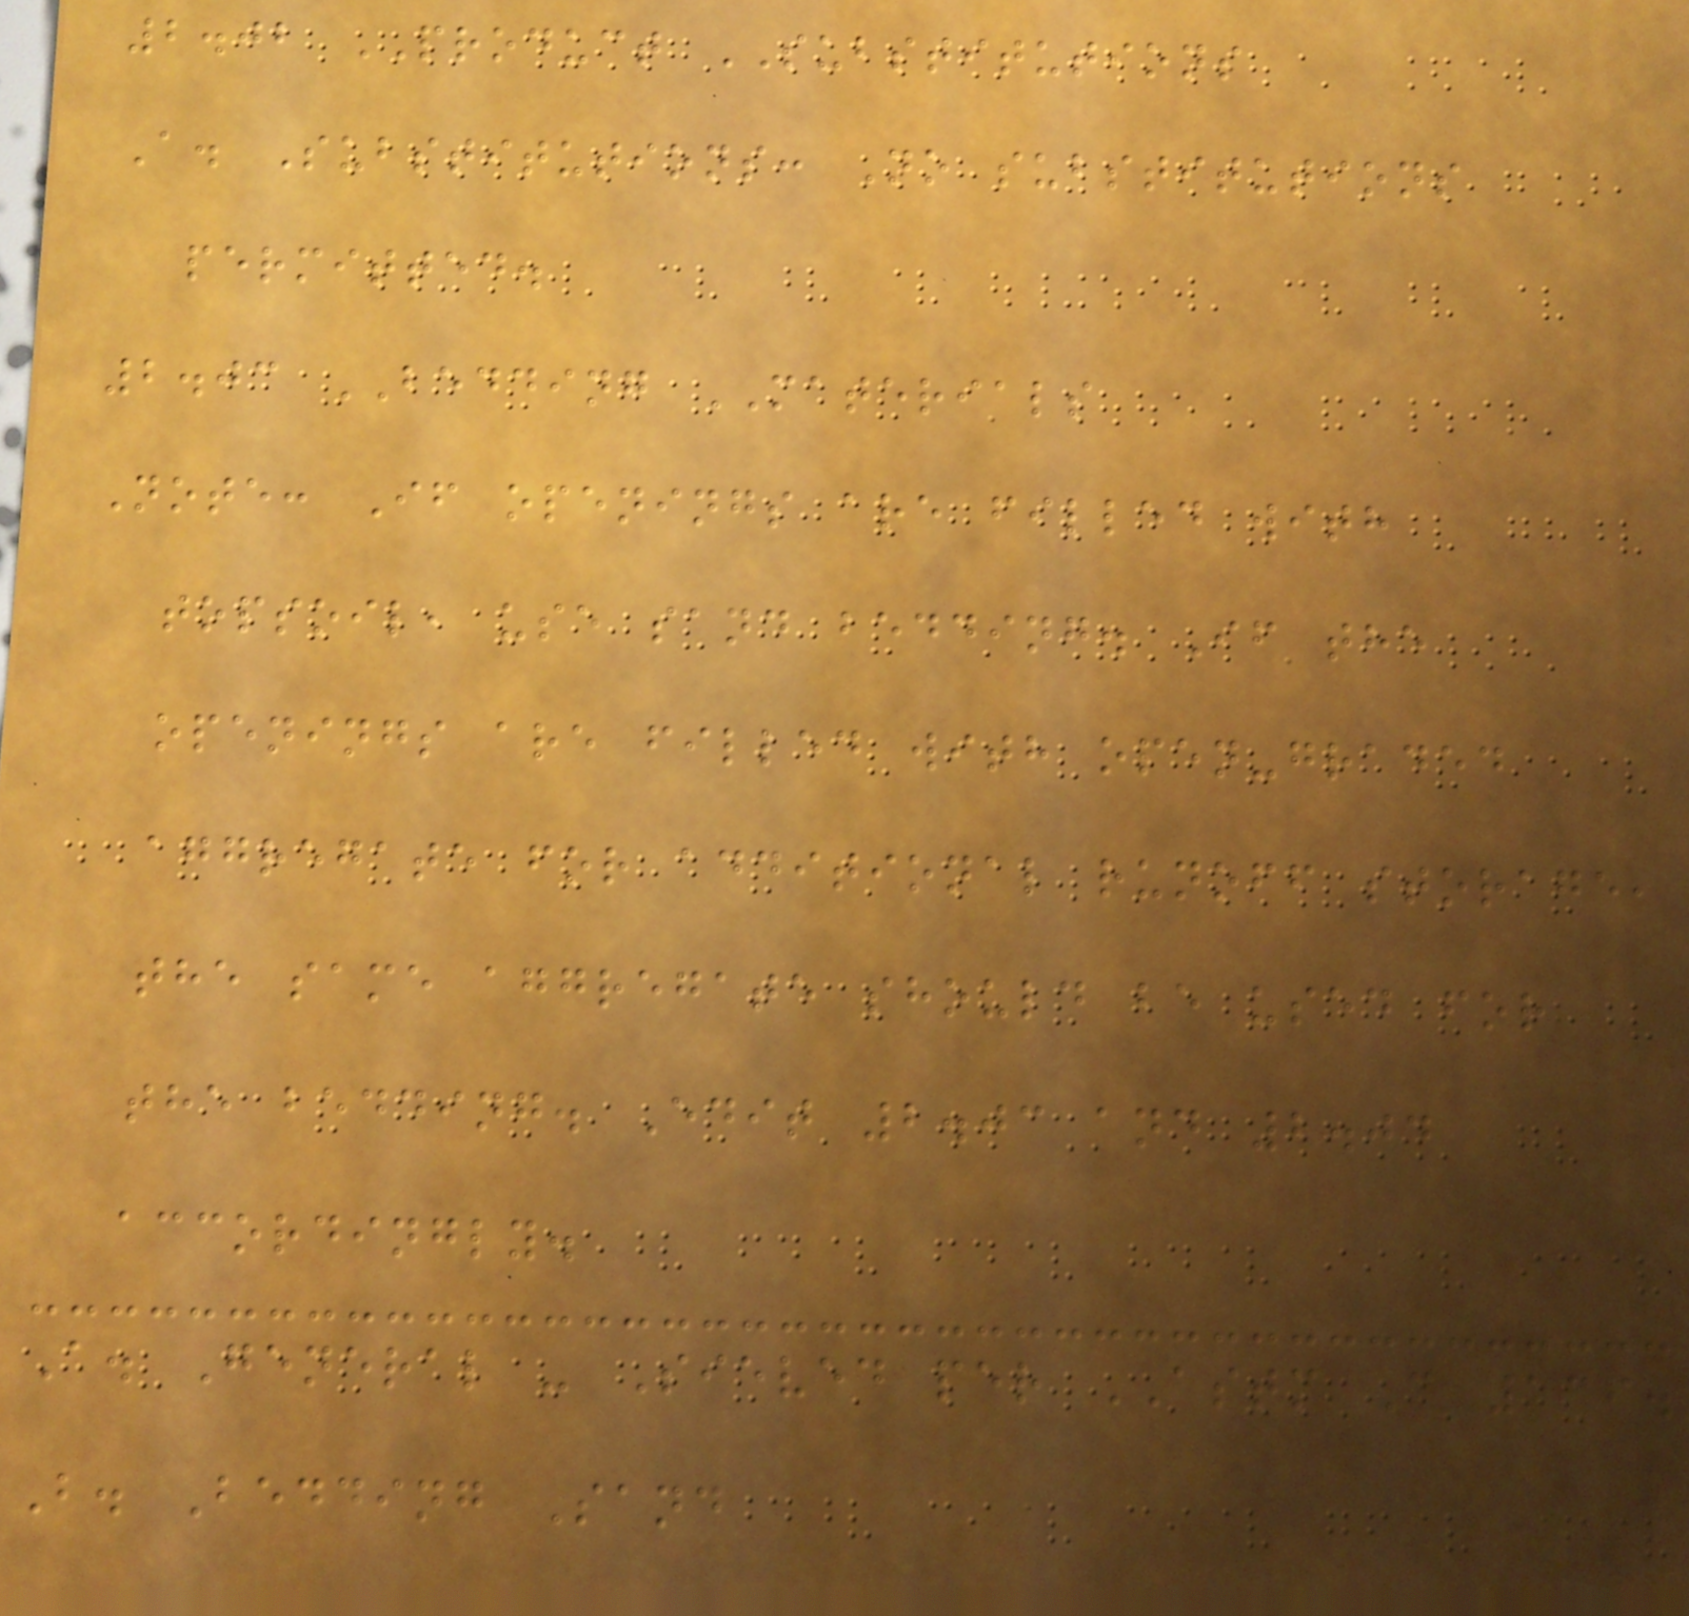2.02 PRODUCT SUBSTITUTIONS
A. Substitutions: No substitutions
permitted.
2.03 BEDDING MATERIALS
Note: If openings are filled with
topsoil, use sand bedding. If the
openings are filled with open-graded
aggregate for additional runoff storage,
the same aggregate should be used for
the bedding. Edit 2.03 and 2.04
accordingly.
A. General - Sieved per ASTM C 136.
B. Bedding Sand
